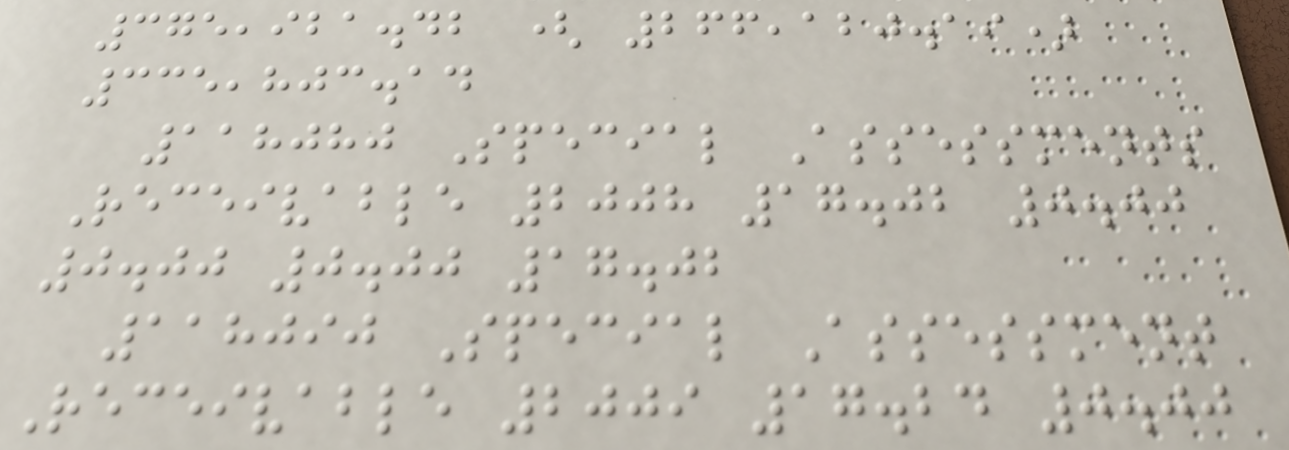375,921.42 ( 266,120.19)
335,803.14
118080 Special Assessments
Receivable 2008 17.02 0.00
0.00 0.00 17.02
118090 Special Assessment
Receivable 2009 17.24 0.00
